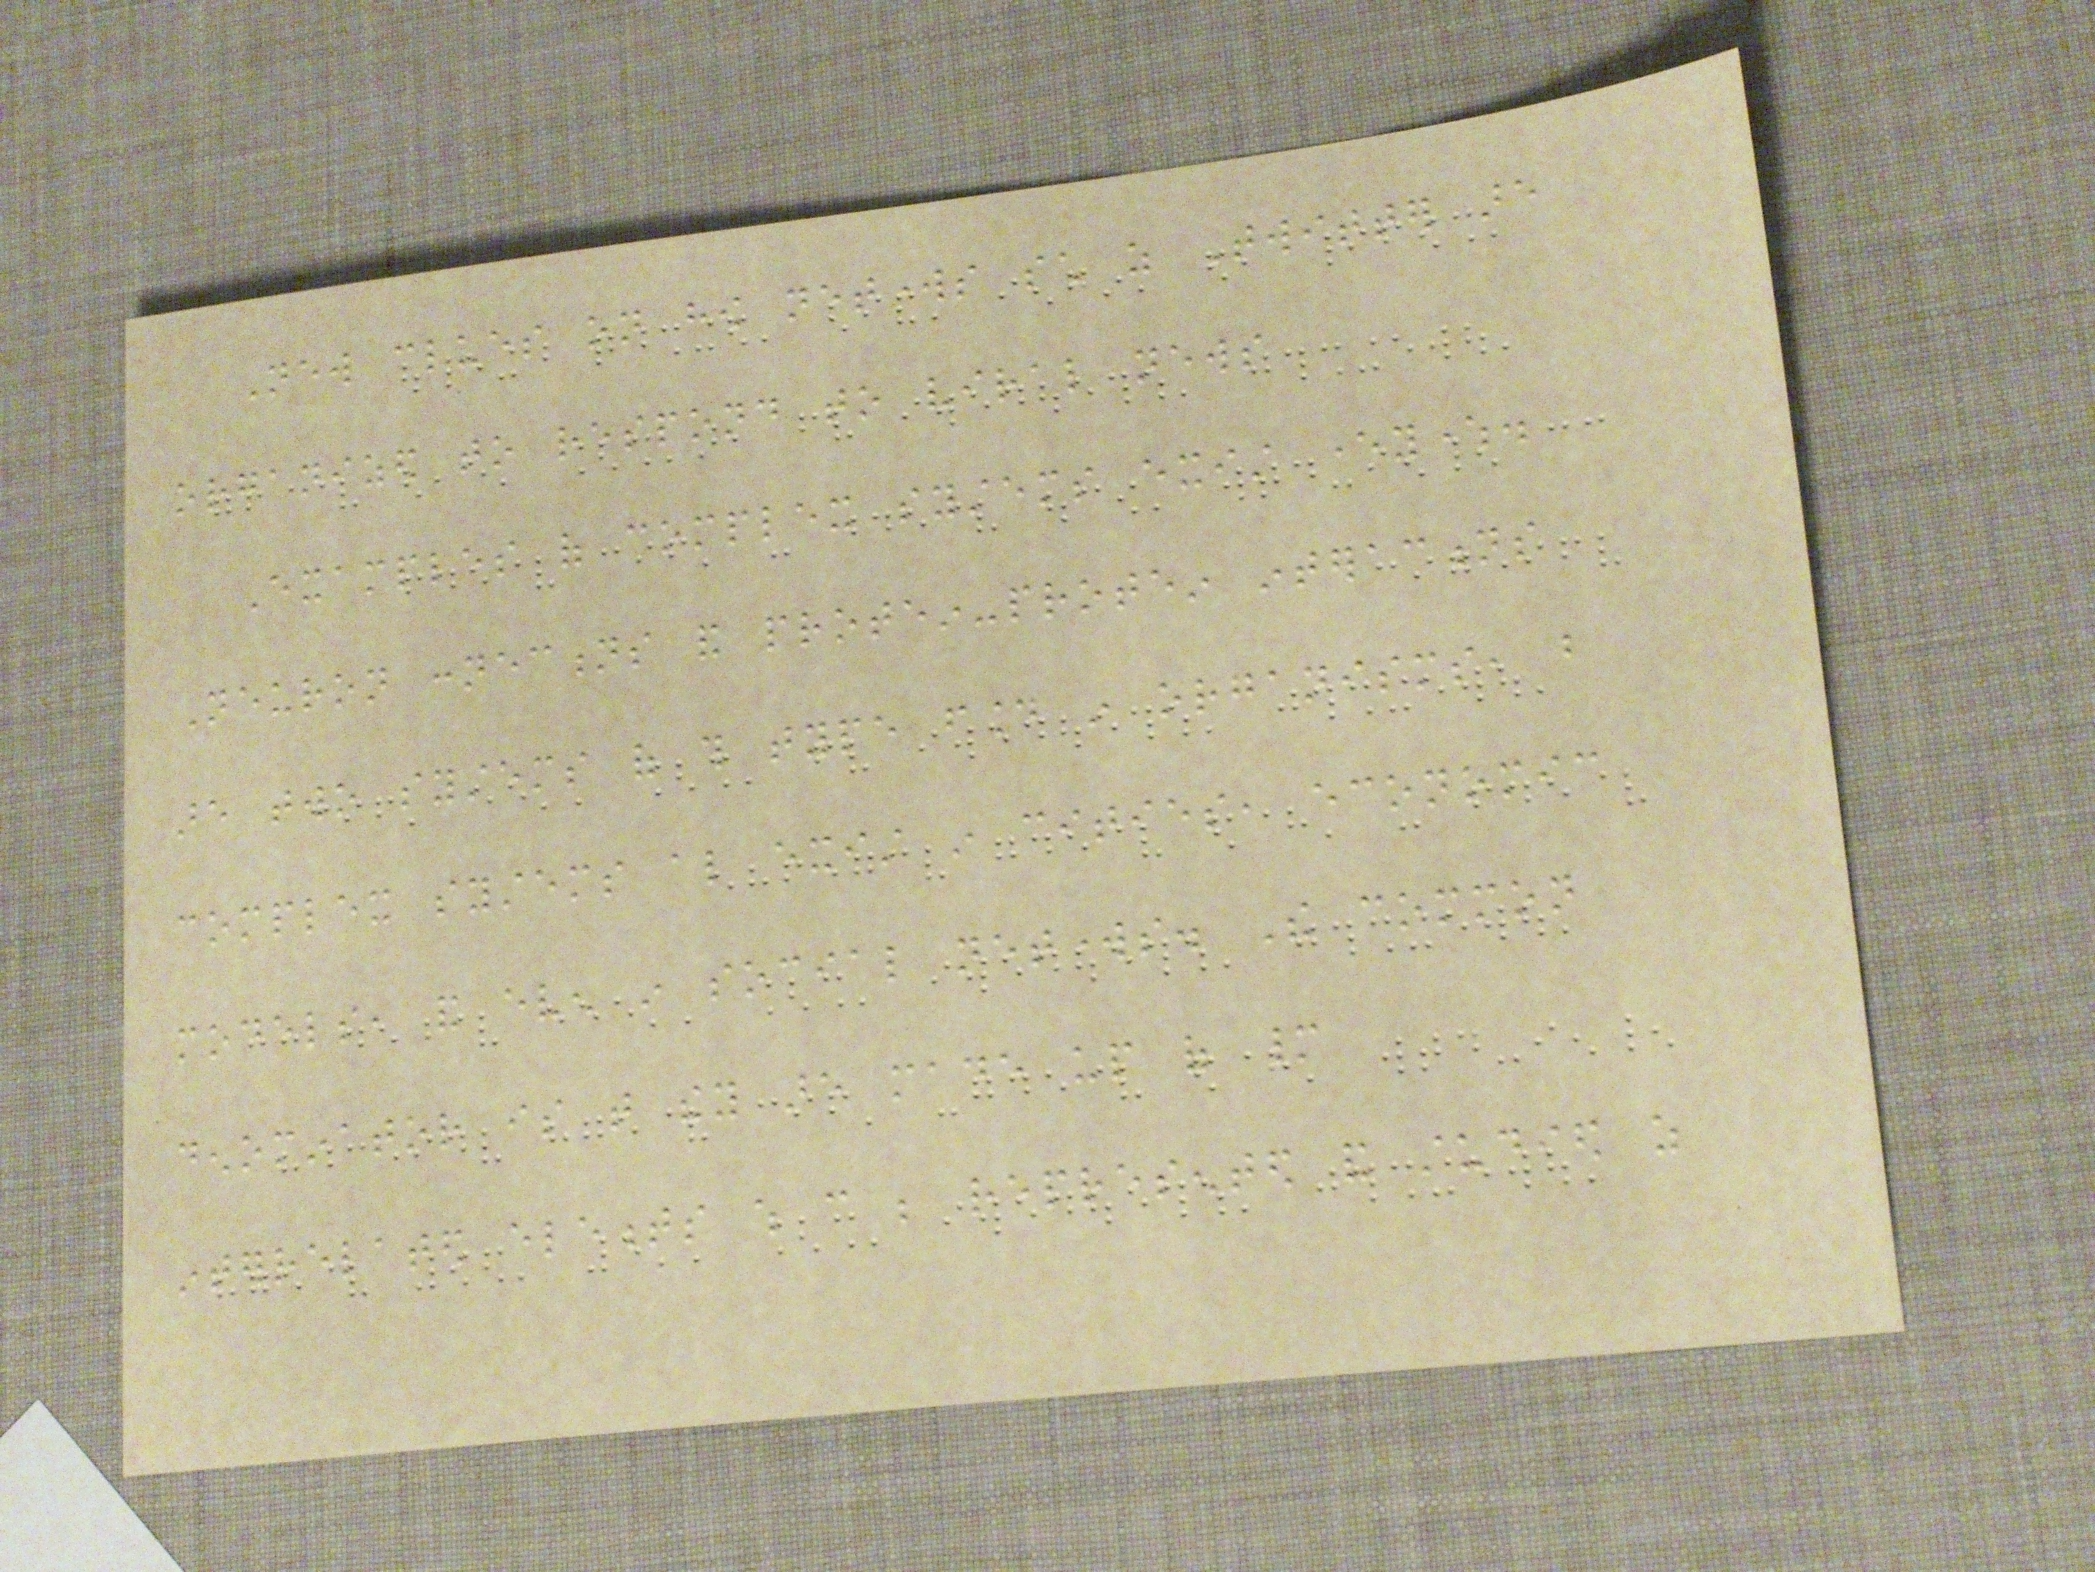New clues on how networks such as Twitter are
organized to respond to viral news
Examples of complex systems exist everywhere.
Neuron connections and protein-protein interactions
are two systems of this type found in organisms, but
complex systems also exist in cities, economic
models, and even in social networks. The common
denominator is that they are made up of many
interrelated elements which can be represented and studied as
